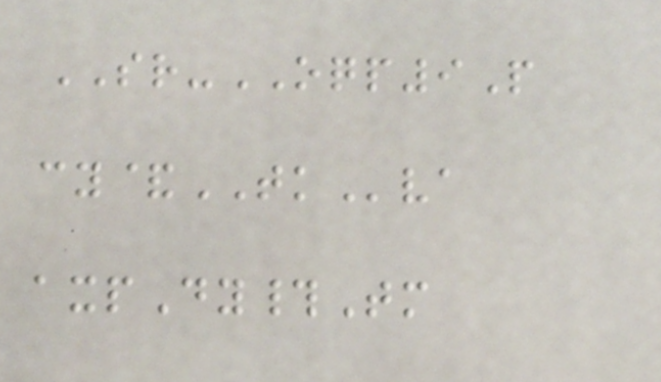SR-OQP9P
cy&TKva
axpDy#Tm
